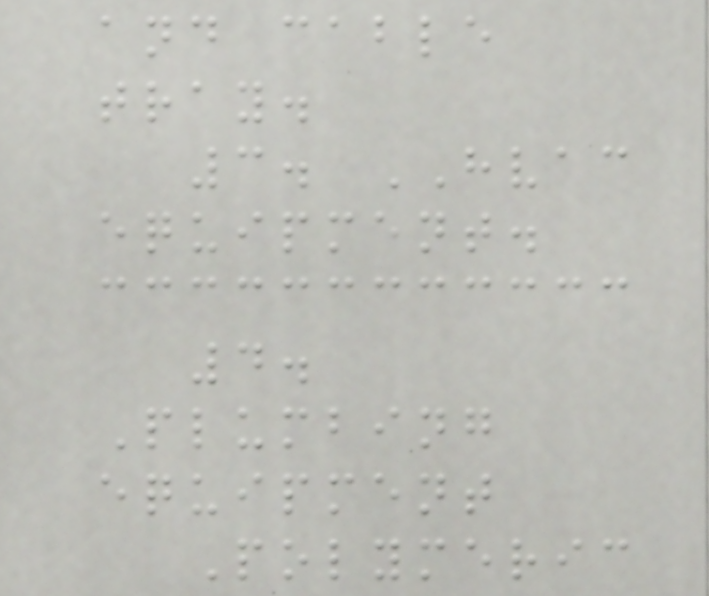and cable
tray.
3. HVAC
equipment.
4.
Plumbing
equipment
Polymeric
